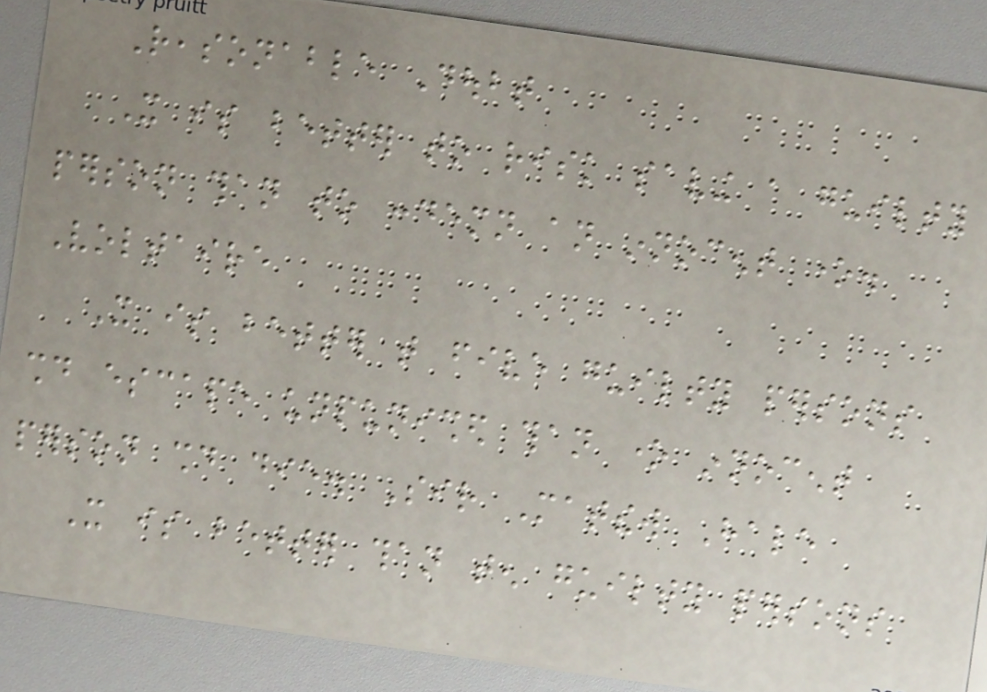Reasonable Doubt
It is better to risk saving a guilty
person than to condemn an innocent one.
Voltaire
It is better that five guilty persons
should escape unpunished than one innocent
person should die. Sir Matthew Hale
It is better than ten guilty persons
